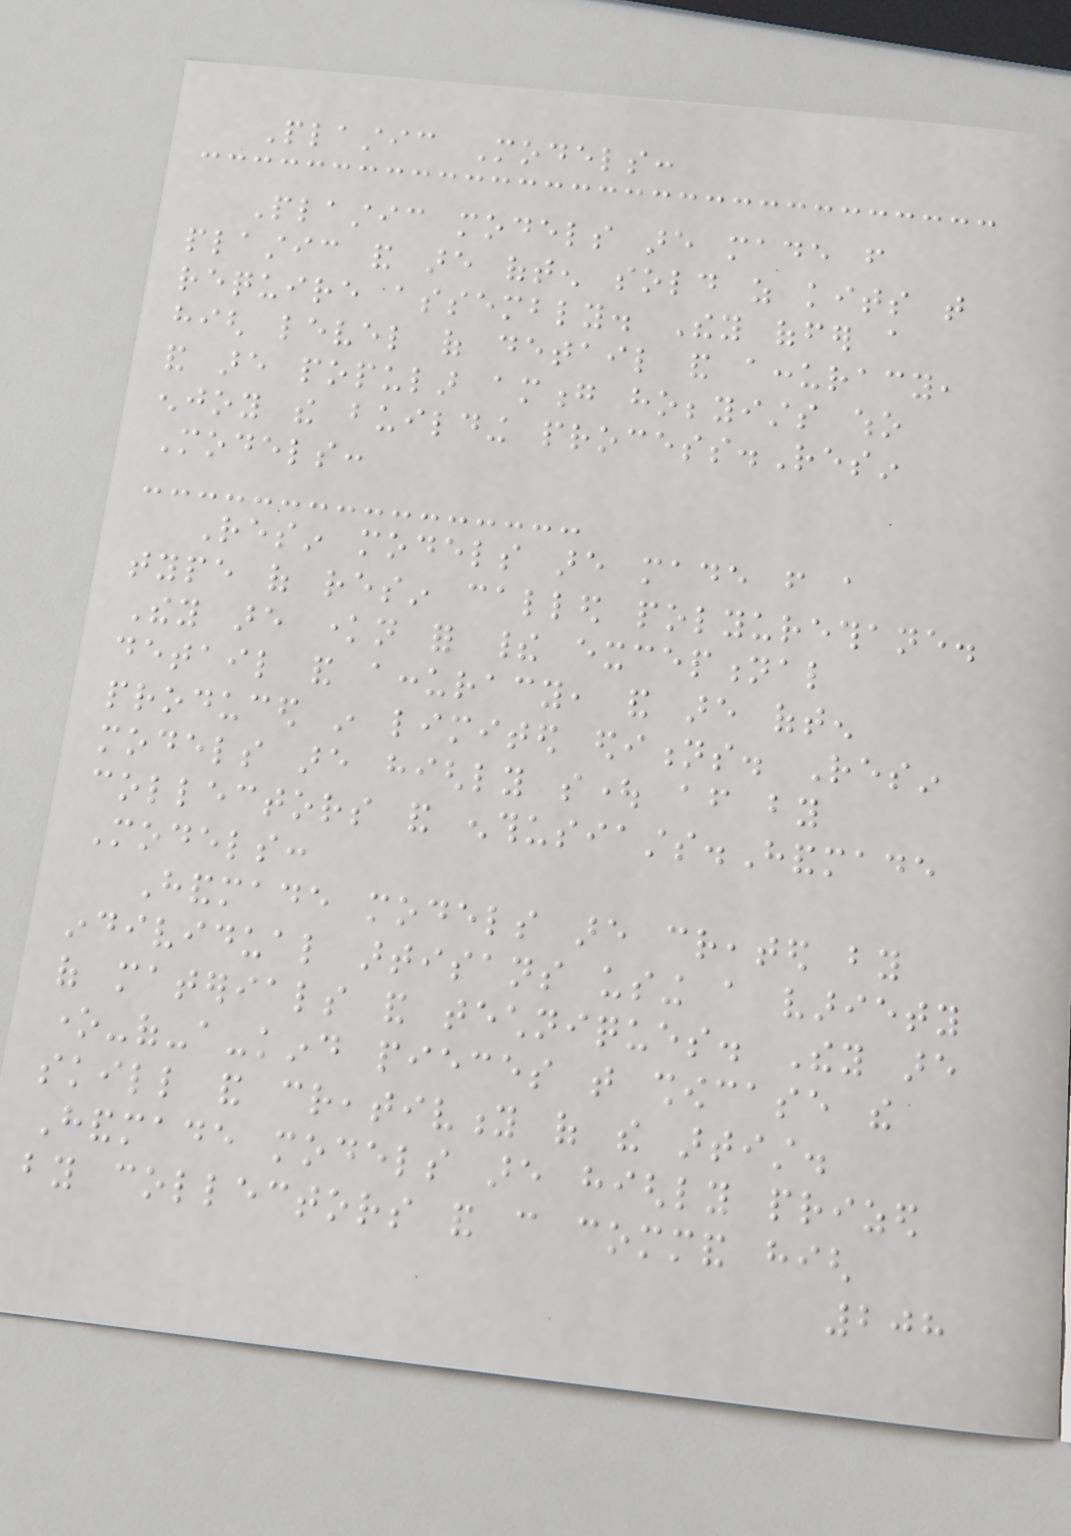Plastic Models:
Plastic models are made from
plastic and are often sold as kits that
require assembly. They offer a
high level of detail and accuracy,
and are popular among hobbyists who
enjoy the building process.Resin
Models:
Resin models are made from a
type of resin called polyurethane.
They are known for their exceptional
detail and accuracy, and are often
produced in limited editions. Resin
models are highly sought after by
collectors and enthusiasts.Handmade
Models:
Handmade models are created by
individual artisans using a variety
of materials and techniques. They are
one-of-a-kind pieces that showcase the
skill and creativity of the artist.
Handmade models are highly prized
by collectors and can command high
208
